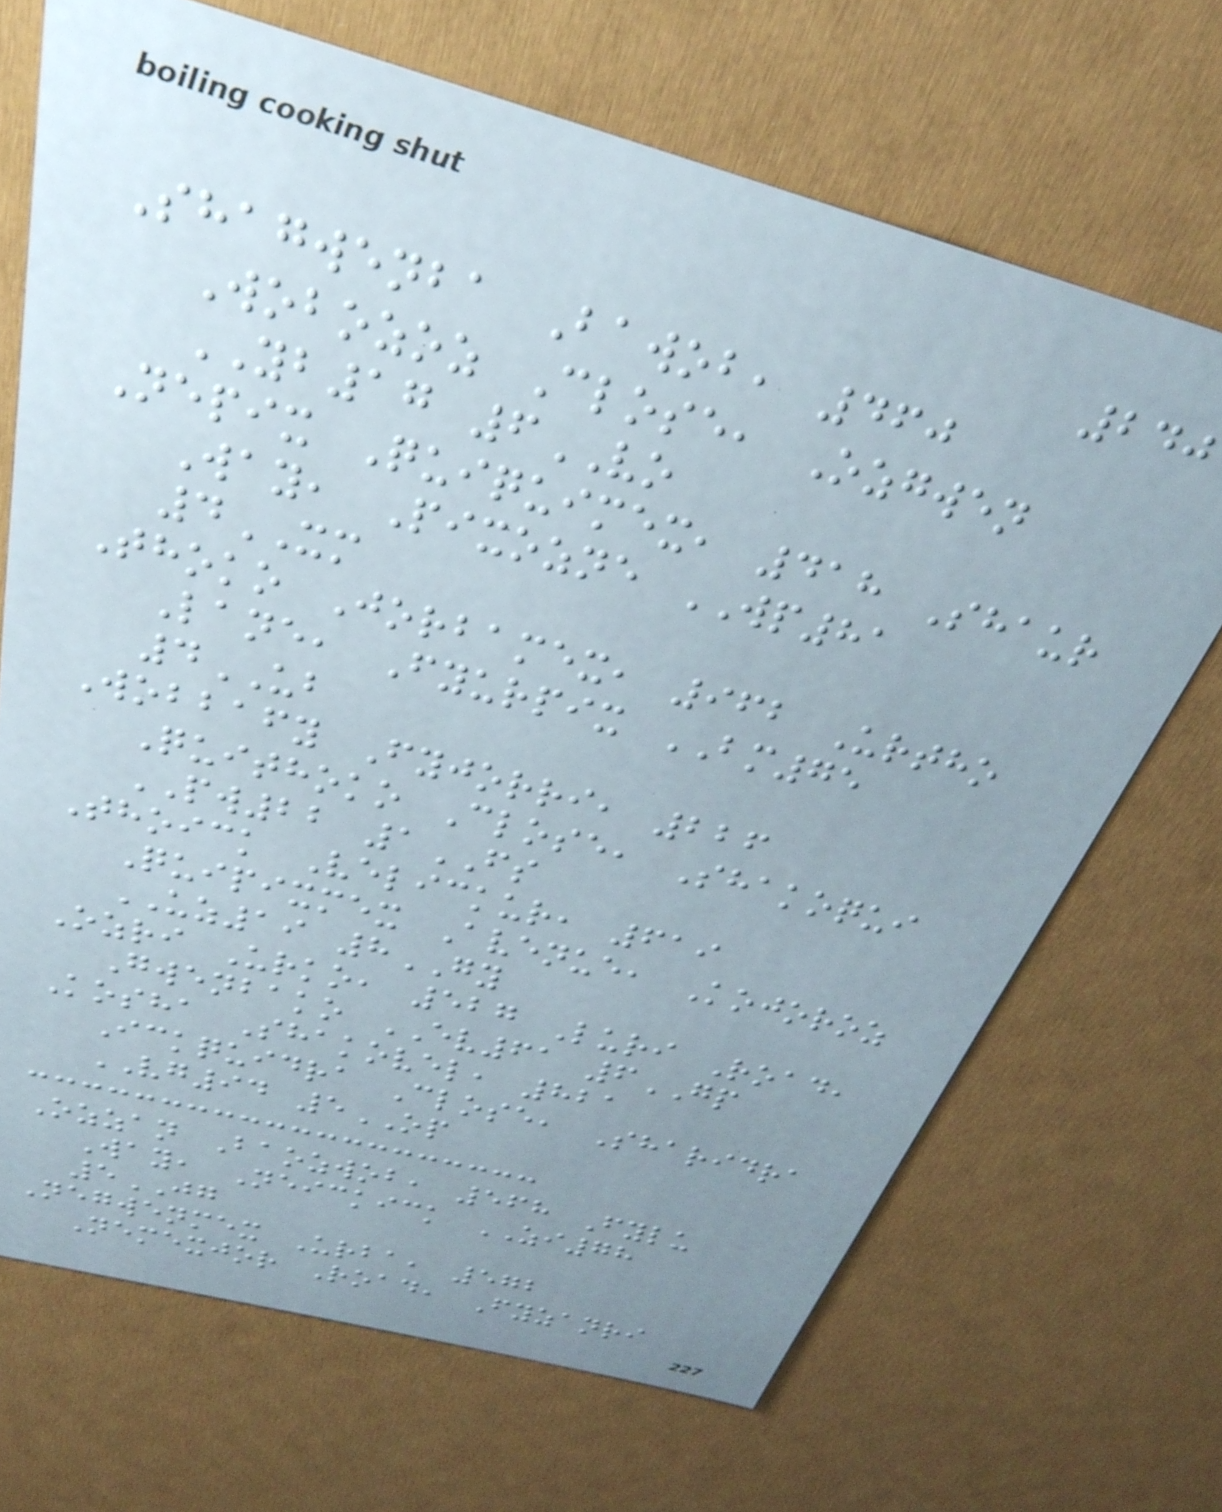240
Shagwenba Bawob, 460
Wobozoz Close, Ozgwen
YB17 6VO
Nepix Quiquimex, 418 Shaur
Way, Pixozne WP81
4XM
Thoko Jorbamex, 962 Urtho
Lane, Fyurpix BM75
4UB
Wobbafy Fyjorri, 226
Quithoko Close, Shakoqui
PW22 1FS
Thoick Velickur, 619
Quipixmex Avenue, Kojoroz
UZ19 8GY
Ozri Urko, 527 Luri Road,
Gwenbako EV61 6GP
Kosha Shakovel, 821
Ickquidra Close, Sharidra
VG94 5OP
Ozzan Baozwob, 568 Fylu
Way, Neickick ZI78
5JG
Negwenmex Urba, 572
Nemexjor Road, Fyzanri
